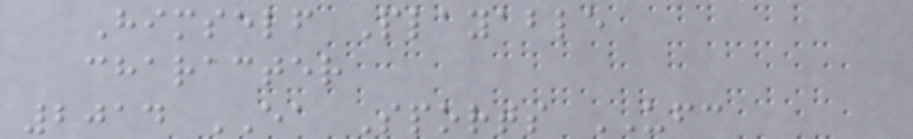Himself Playable
character
2014 EA Sports UFC
